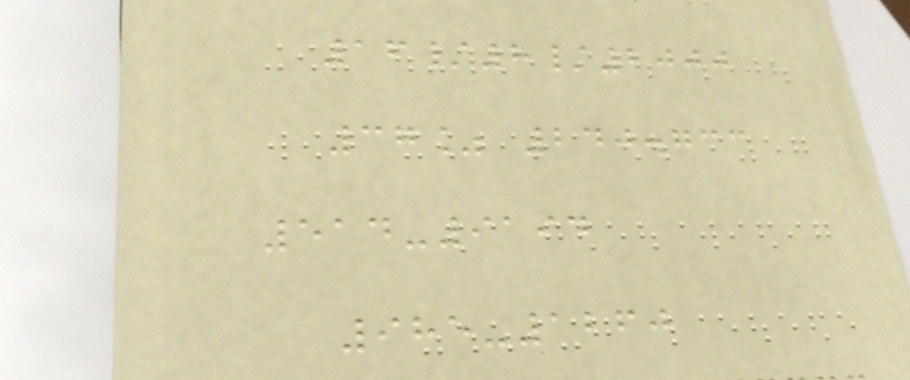16/8/2000
37% 240.733
514-9194
985-1260
